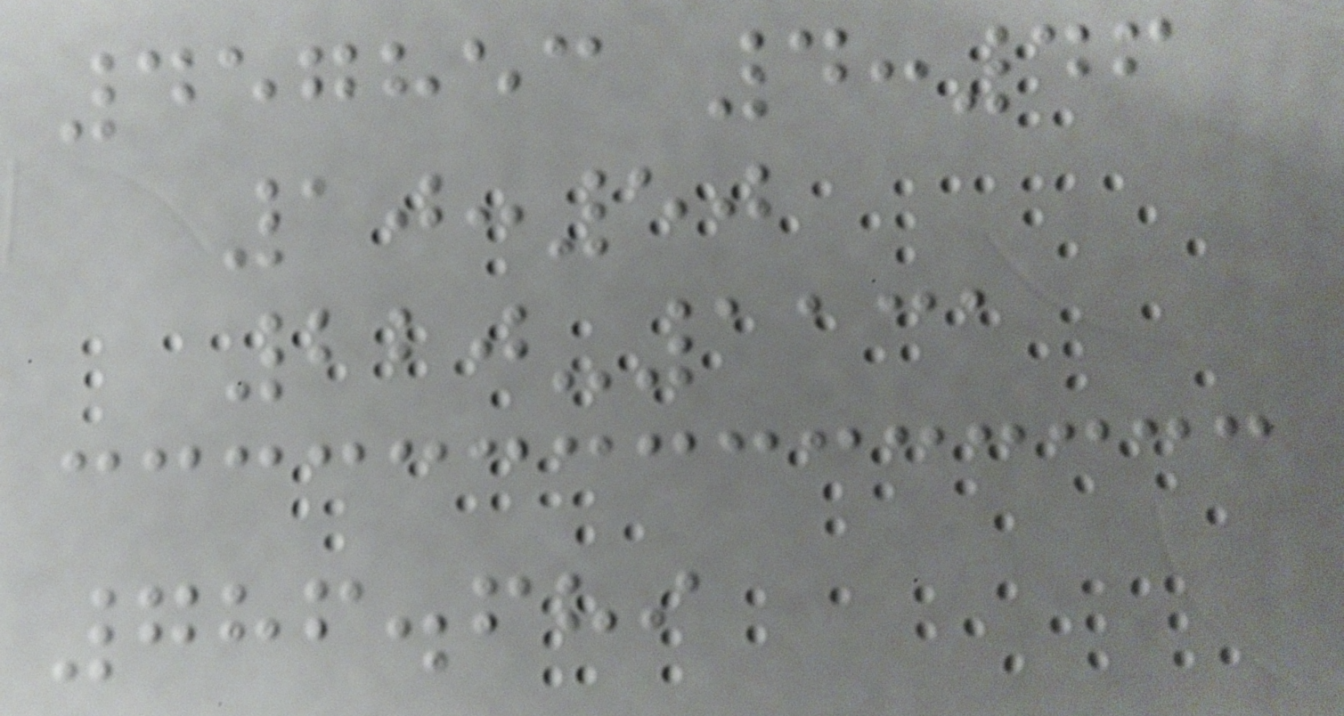457853 4:46
10:50
220-1131
786.689
